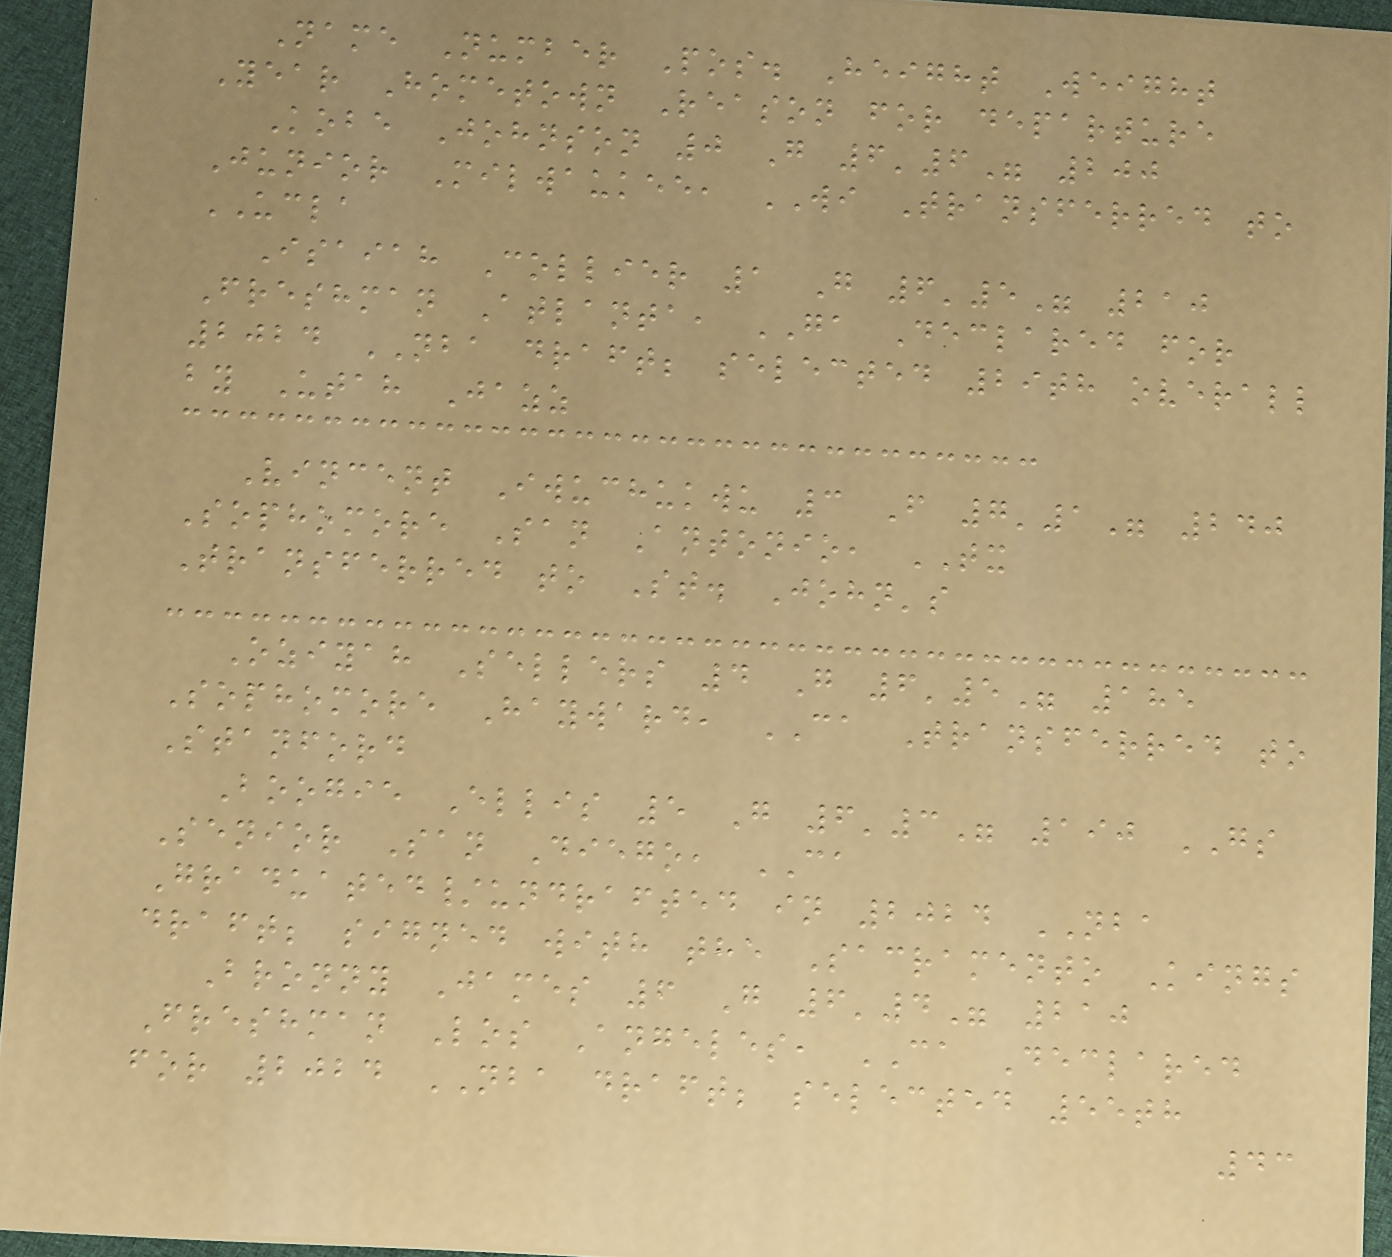Name Number Pos. Height Weight
Year Hometown Reason for departure
Kobe Johnson 0 G 6'6" 200
Junior Milwaukee, WI Transferred to
UCLA
Isaiah Collier 1 G 6'5" 210
Freshman Atlanta, GA Declared for
2024 NBA draft; selected 29th overall
by Utah Jazz
Vincent Iwuchukwu 3 F 7'1" 240
Sophomore San Antonio, TX
Transferred to St. John's
Oziyah Sellers 4 G 6'5" 185
Sophomore Hayward, CA Transferred to
Stanford
Boogie Ellis 5 G 6'3" 190 GS
Senior San Diego, CA
Graduated/undrafted in 2024 NBA
draft; signed with the Sacramento Kings
Bronny James 6 G 6'4" 210
Freshman Los Angeles, CA Declared
for 2024 NBA draft; selected 55th
43
